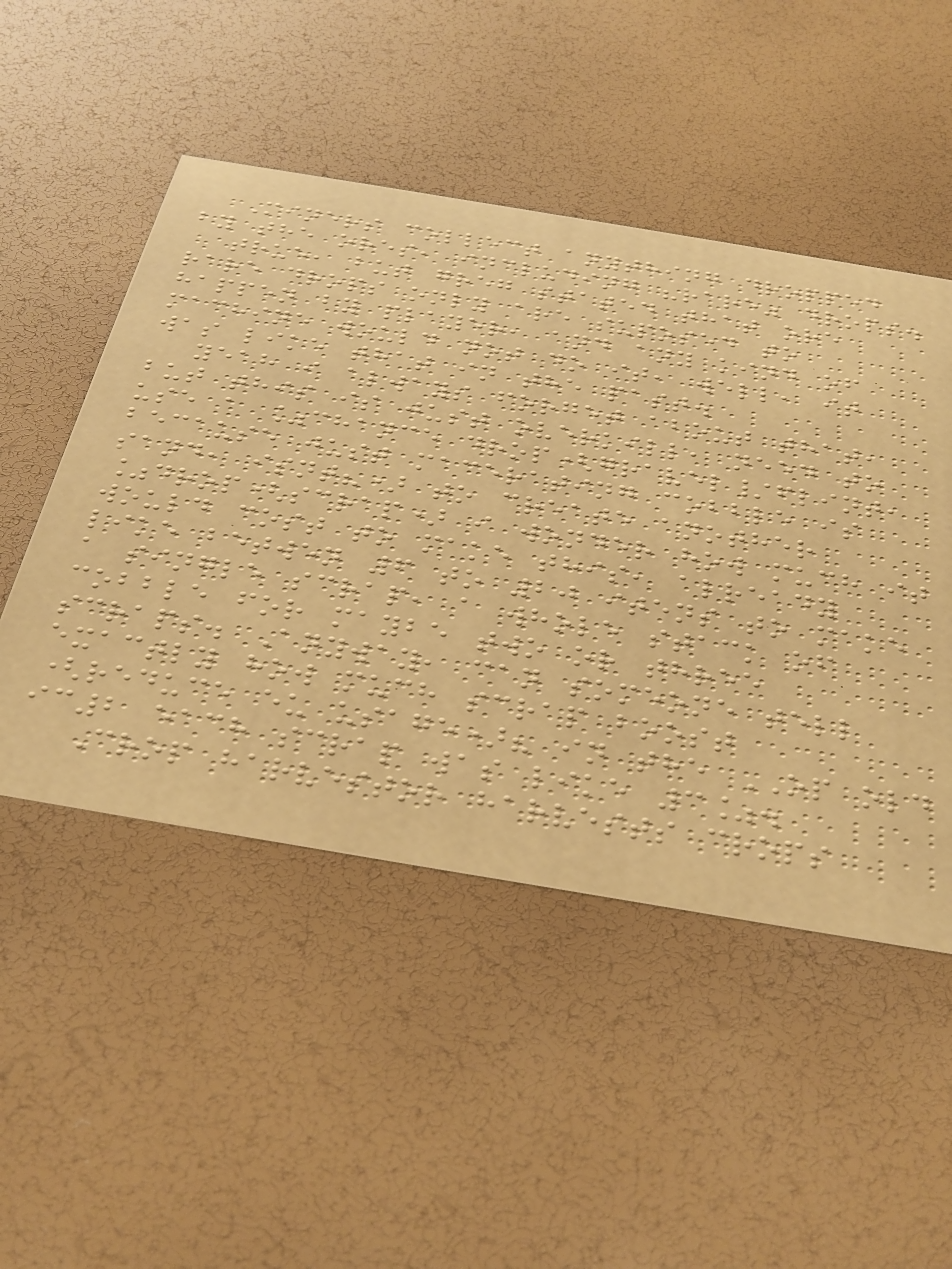Miners collect anything dropped
by the ores, including "rare" drops.
true, but greg stated that ore
rare drops only are suposed to
happen by player, and any kind of
machine would not do it, well, it
was like that in the past.
yeah i always forget about that,
but this is just overkill, need to
use a %chance drop(gravel/flint,
because just macerating cobble is
sand, isnt?) to create another
%drop(scrap) i wonder how much it
would cost to make this, already
like betwen 6 to 20 itens to make
a single scrap, a whole stack of
cobble for maybe two or three
scraps. Anyway, can someone tell
exactly how much scrap boost
(reduce eu usage)? in the OP old
ic2 each scrap was like 3%.
Crop harvestor harvests crops
